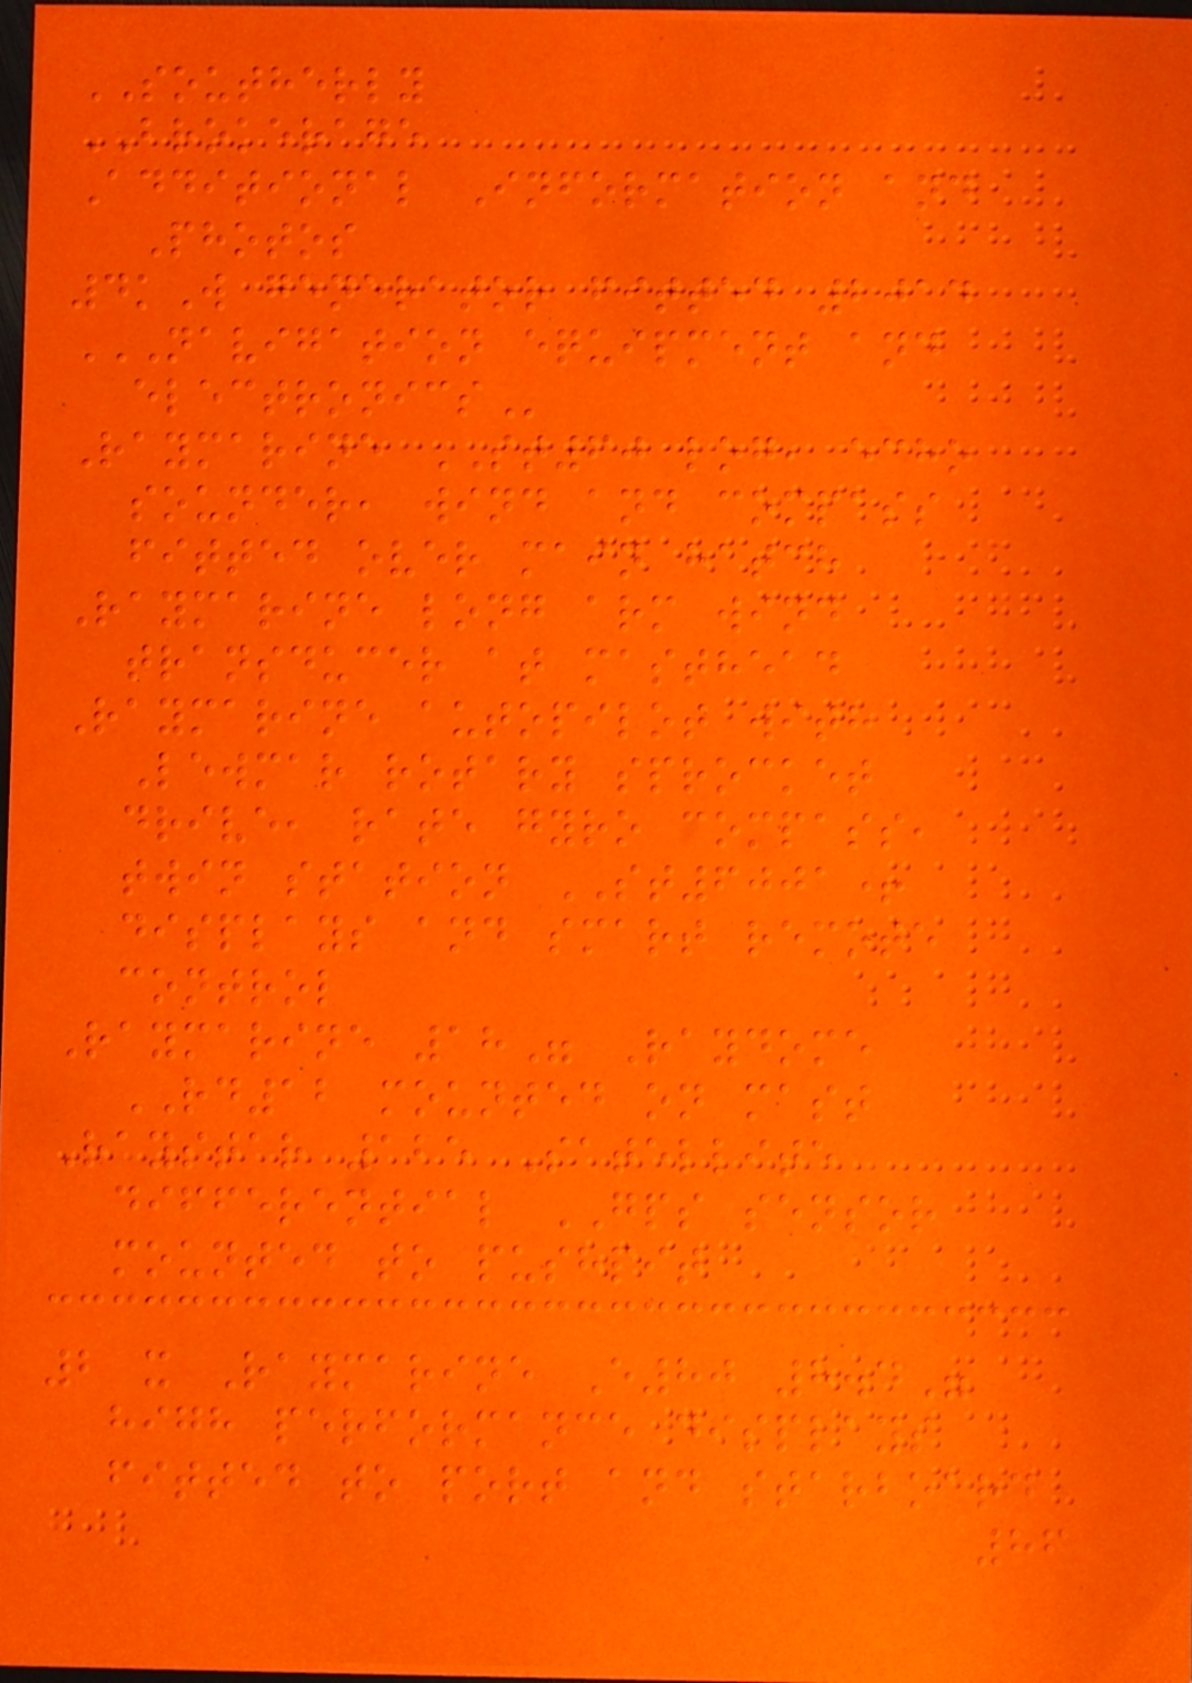SOUTHERLY
BROKERAGE
Additional Information and
Photos
4kW generator fitted 2014
NAVIGATION EQUIPMENT AND
ELECTRONICS
Raymarine ST60 log, echo
sounder, wind and compass
fitted over main hatch
Raymarine long arm wind
transducer at masthead
Raymarine autopilot with
Lewmar rotary sprocket
drive, rate gyro compass,
twin station ST6001+
displays and smart remote
control
Raymarine 18" Raydome
RD12 mounted on mast
Raystar 125 Satellite
differential GPS sensor
mounted to pushpit
2 x Raymarine E80 8.4"
high performance displays
fitted to port and starboard
86
